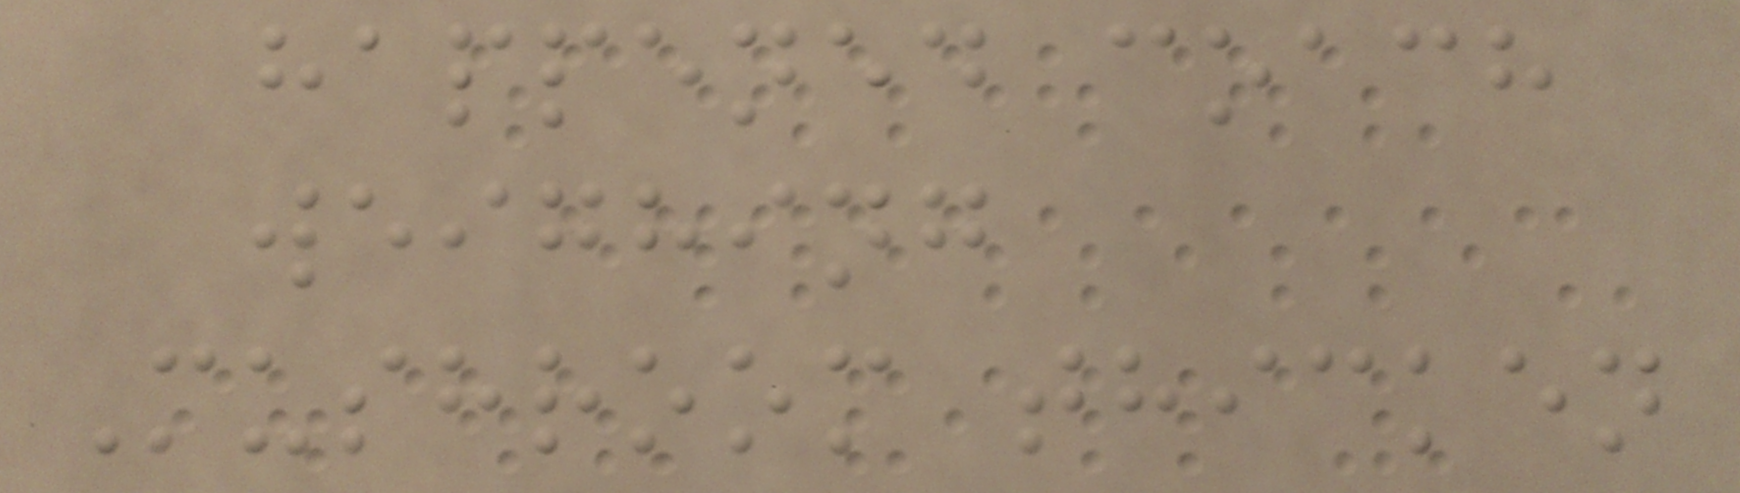happened coach
weighing
Mushroom thicken
